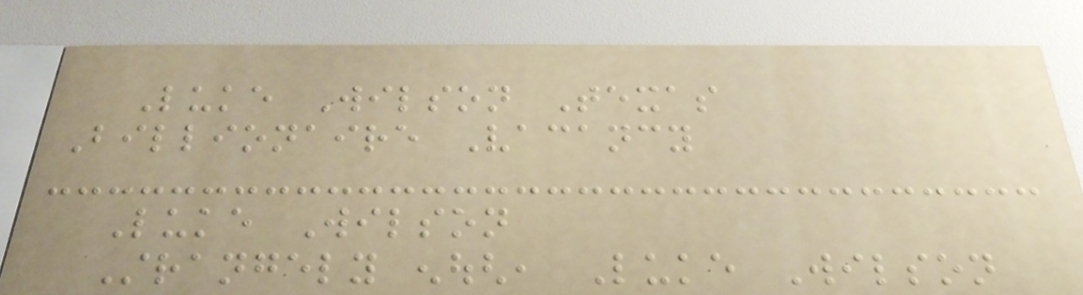Luke Wilson Texas
Billionaire Vacancy
Luke Wilson
Strangely enough, Luke Wilson
